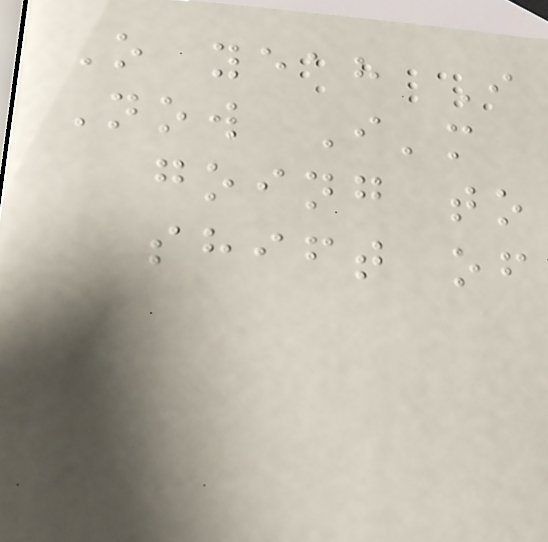O yeah I
Now I'm
going to
shift of
